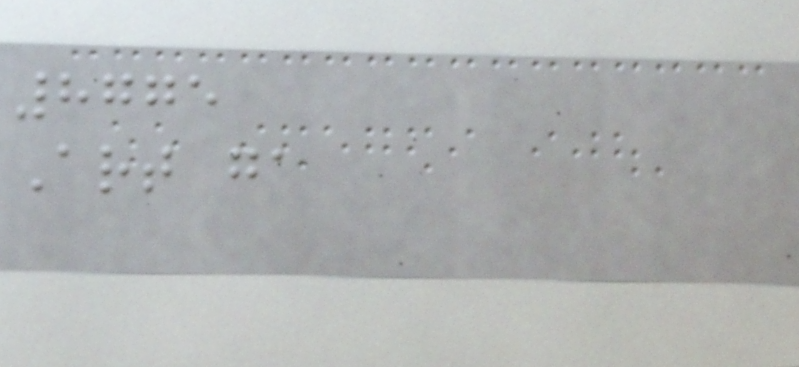8775
Art ga
